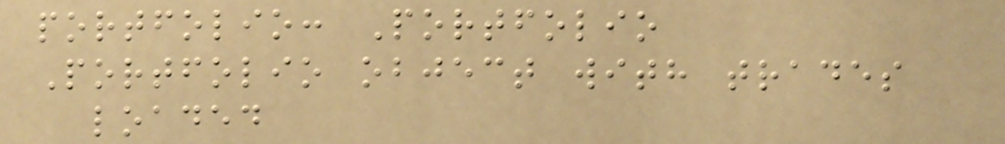portfolio: Portfolio
Portfolio object with trades
loaded
